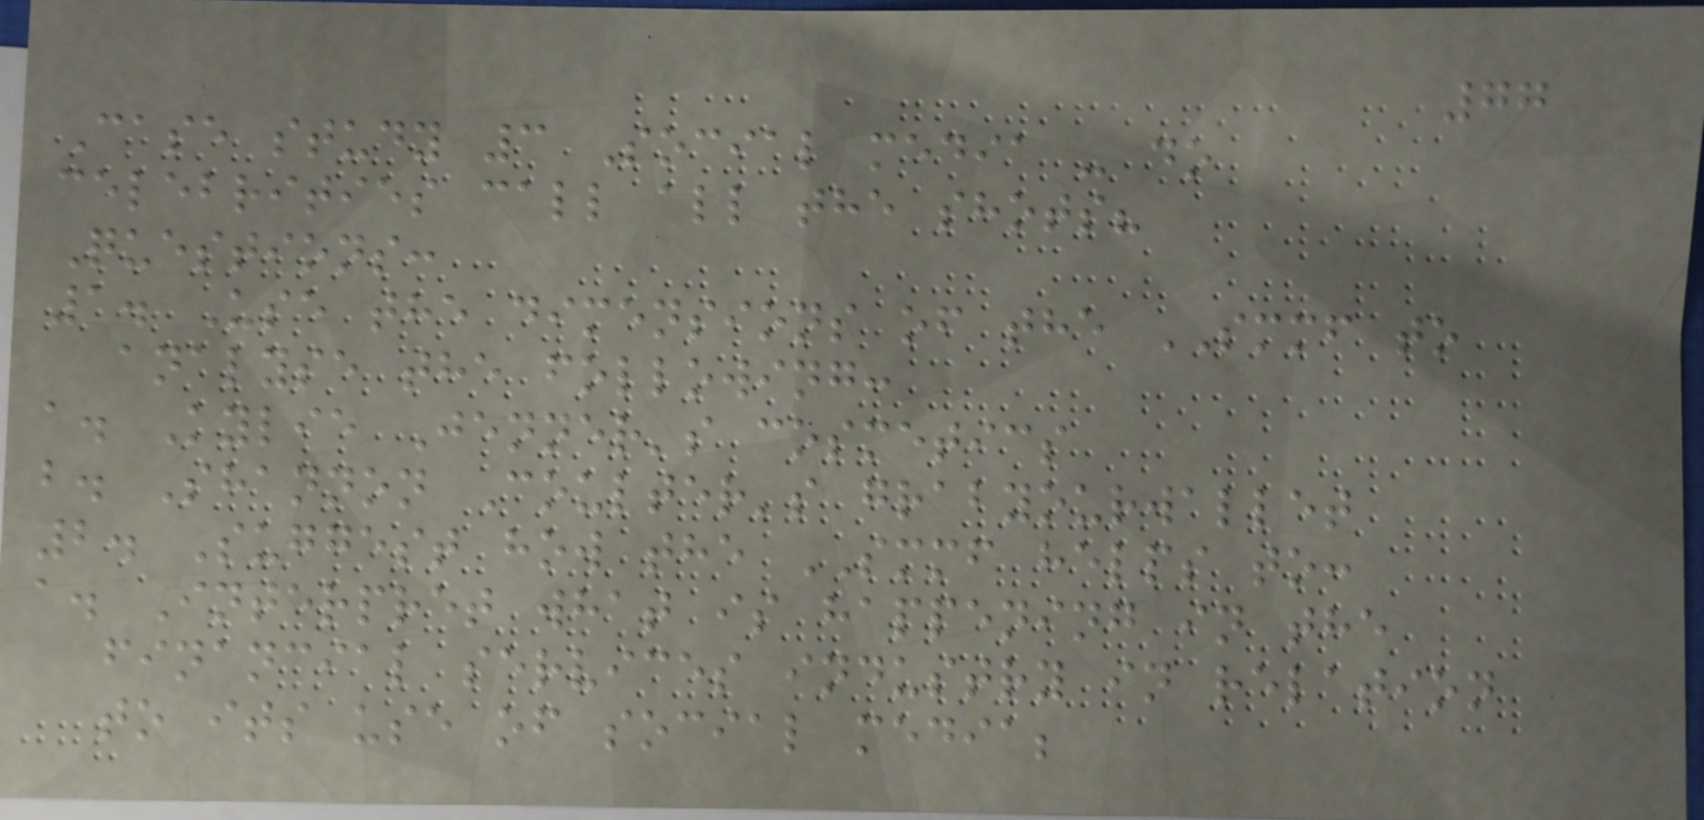77
Case study 3 Social media - do
celebrities call all the shots?
Questions:
1. Use the dimensions of the SMMF to
analyse the following:
a. Kylie Jenner's cosmetics
b. Shannon Coulter's grabyourwallet
2. Suggest how the SMMF helps to:
a. Interpret what is happening in the
financial services industry in relation
to its use of social media;
